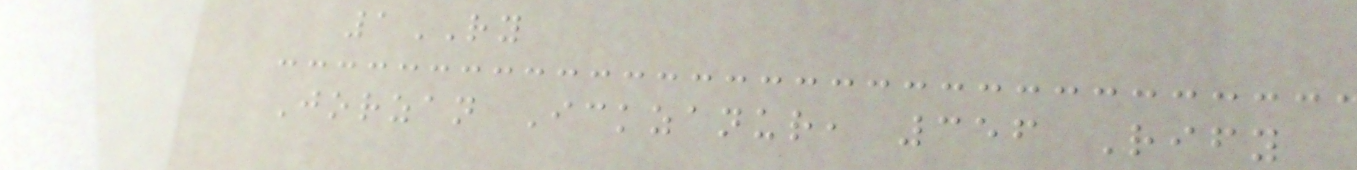1RY
Jorzan Ickzanur, 356 Rify
